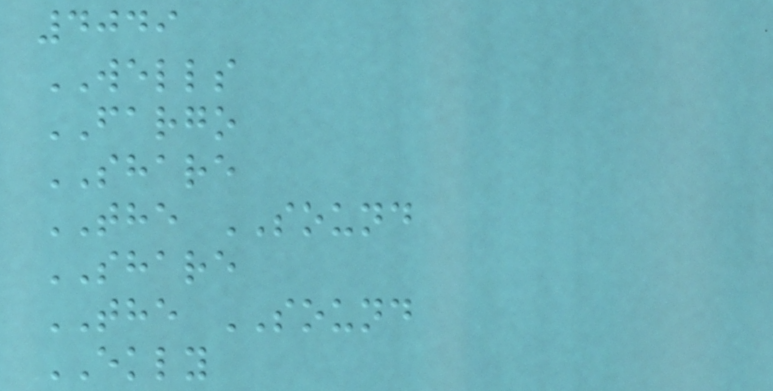4049
WELLS
FARGO
SHARE
THE SOUND
SHARE
THE SOUND
EKLY
